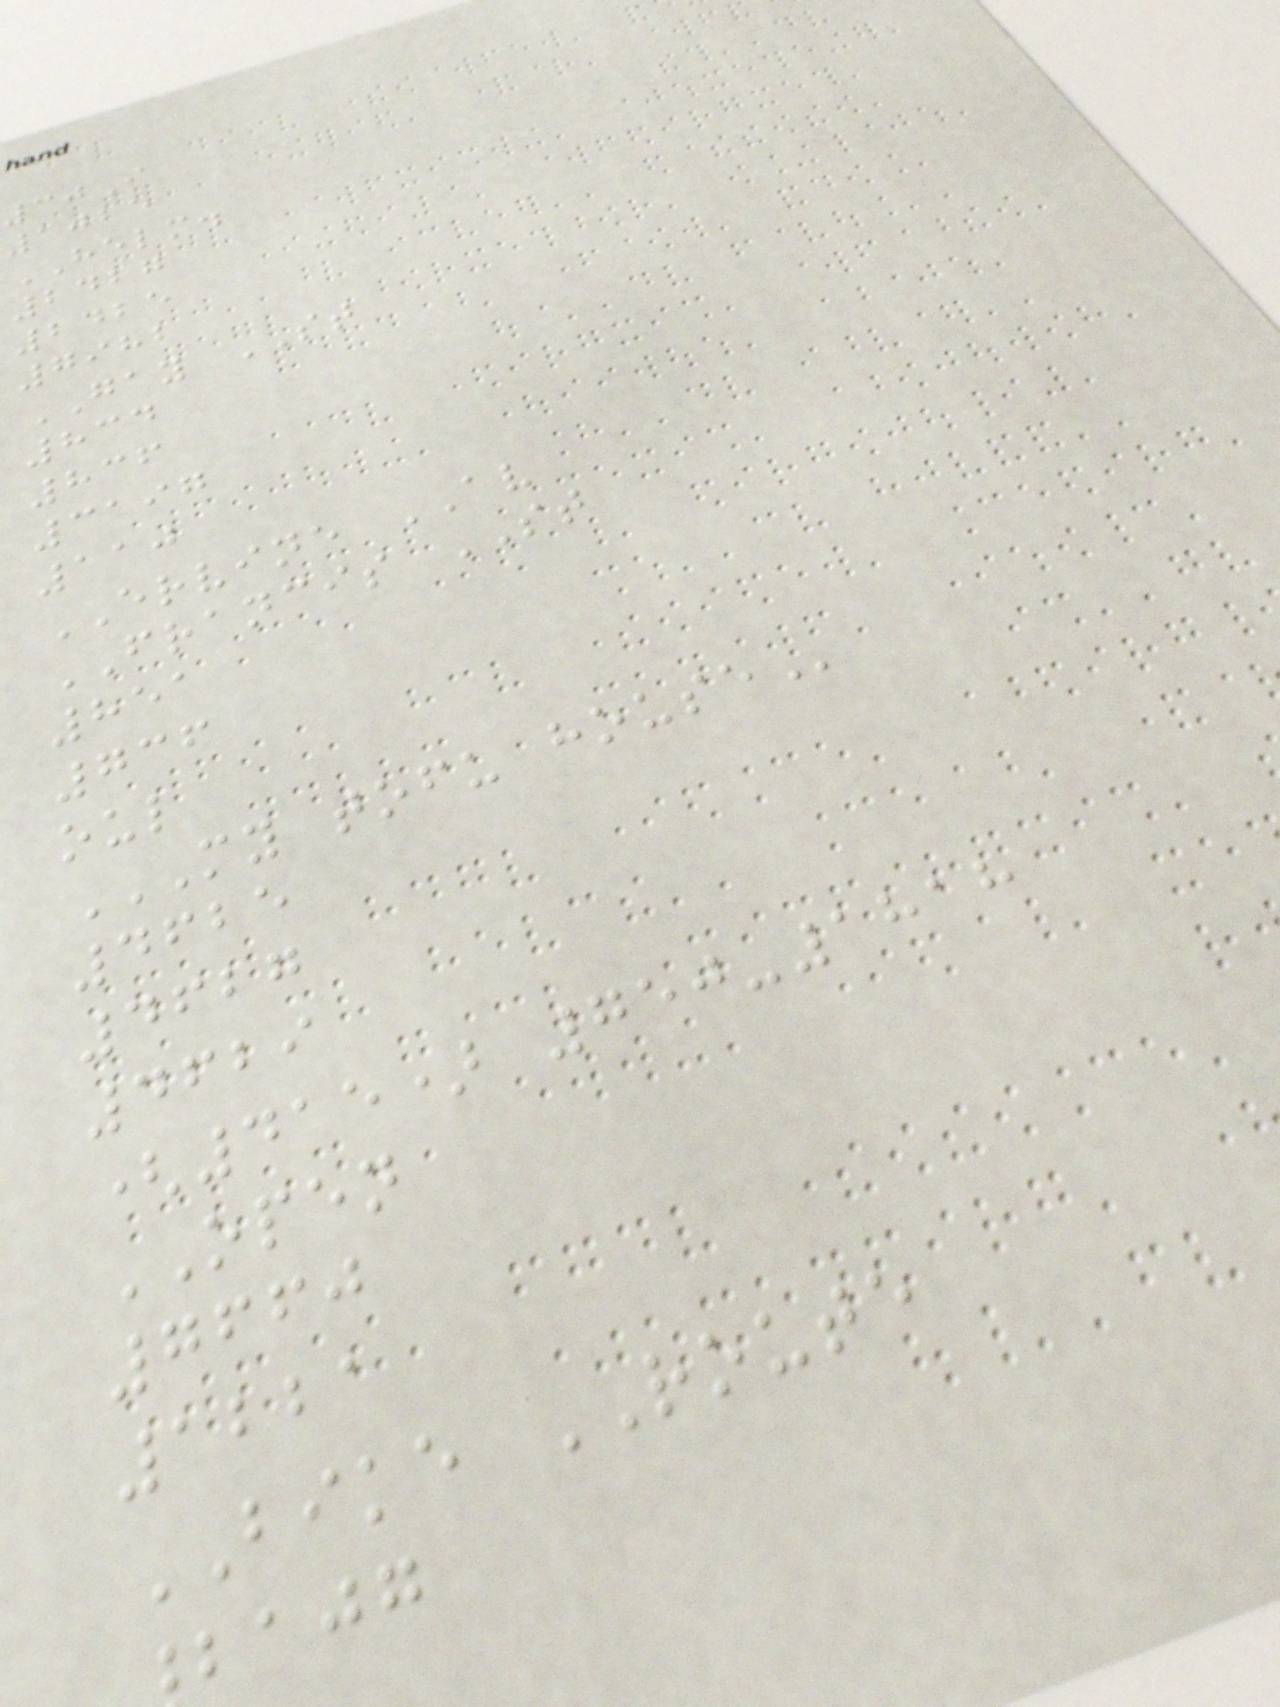30I
1025
HELM.
2427
2425
7982
GAY ST
834
836
3197
110
ERVINE AV
FRANCIS ST
851
736
oul
MY TOFU HOUSE
4625
4627
4629
(415) 750-1818
OPEN
7660
1221
BIKE ROUTE
bajg
